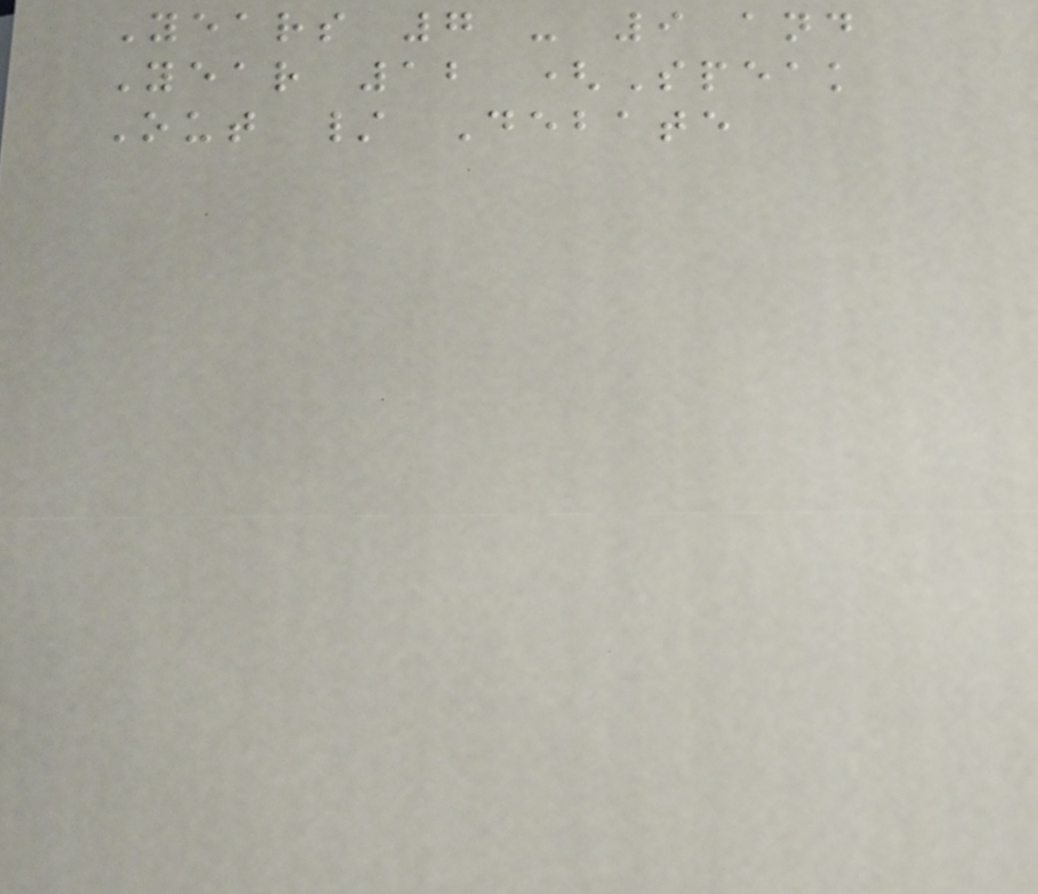Years 7 - 9 and
Year 12 (Speak
Out / Debate
